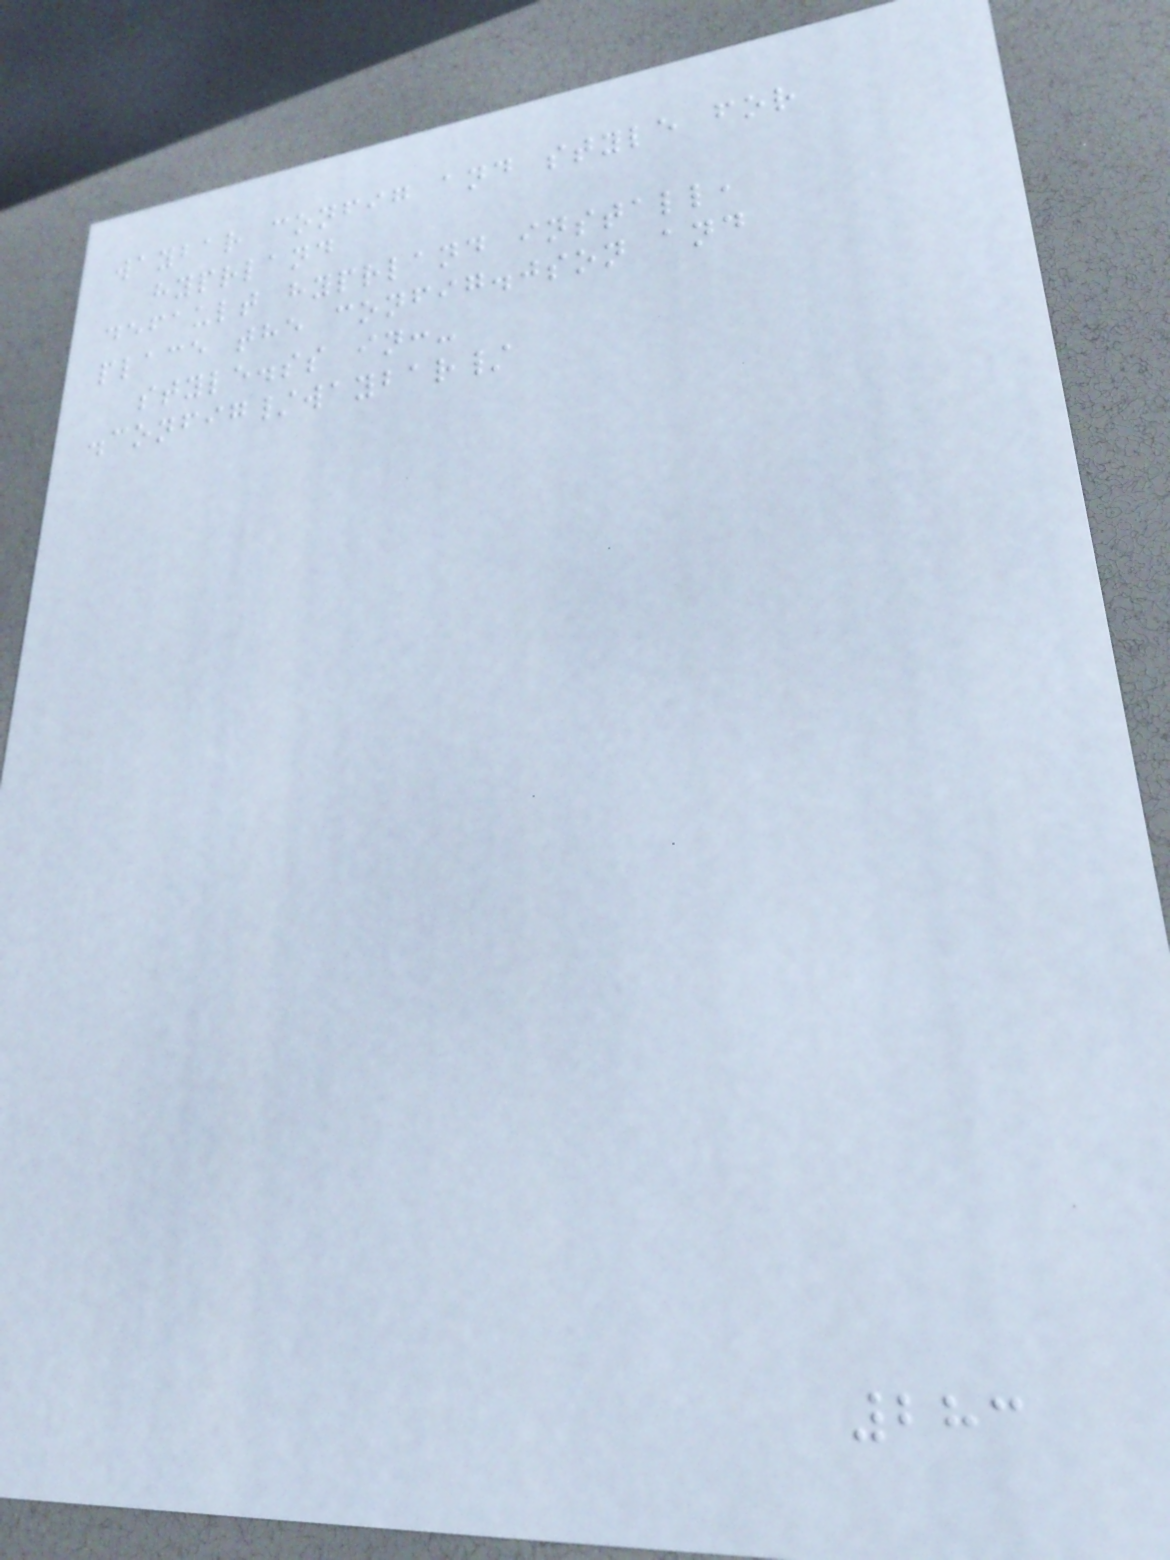waybar config and style for
hyprland
default hyprland install,
place the config.json and
style.ss in:-
.config/waybar/
283
